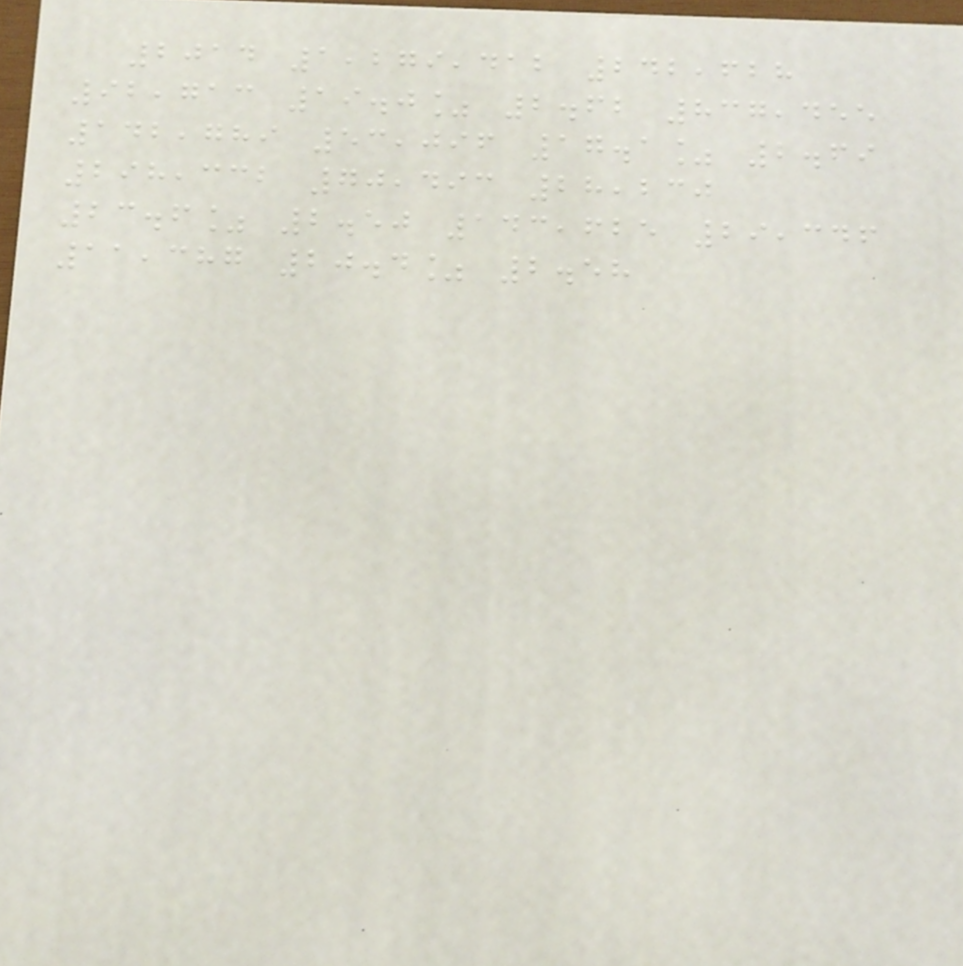2014 1,279,412 242,628
92,713 19.0% 2.62 837,455
142,789 53,096 17.1% 2.69
298,332 70,493 28,230
23.6% 2.50 143,625 29,346
11,387 20.4% 2.58
